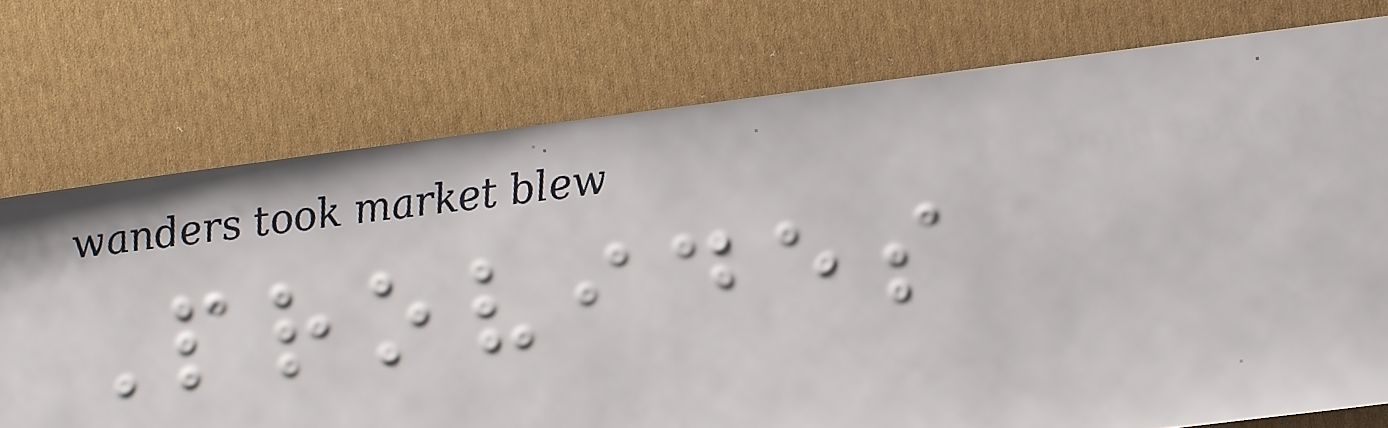Provides
